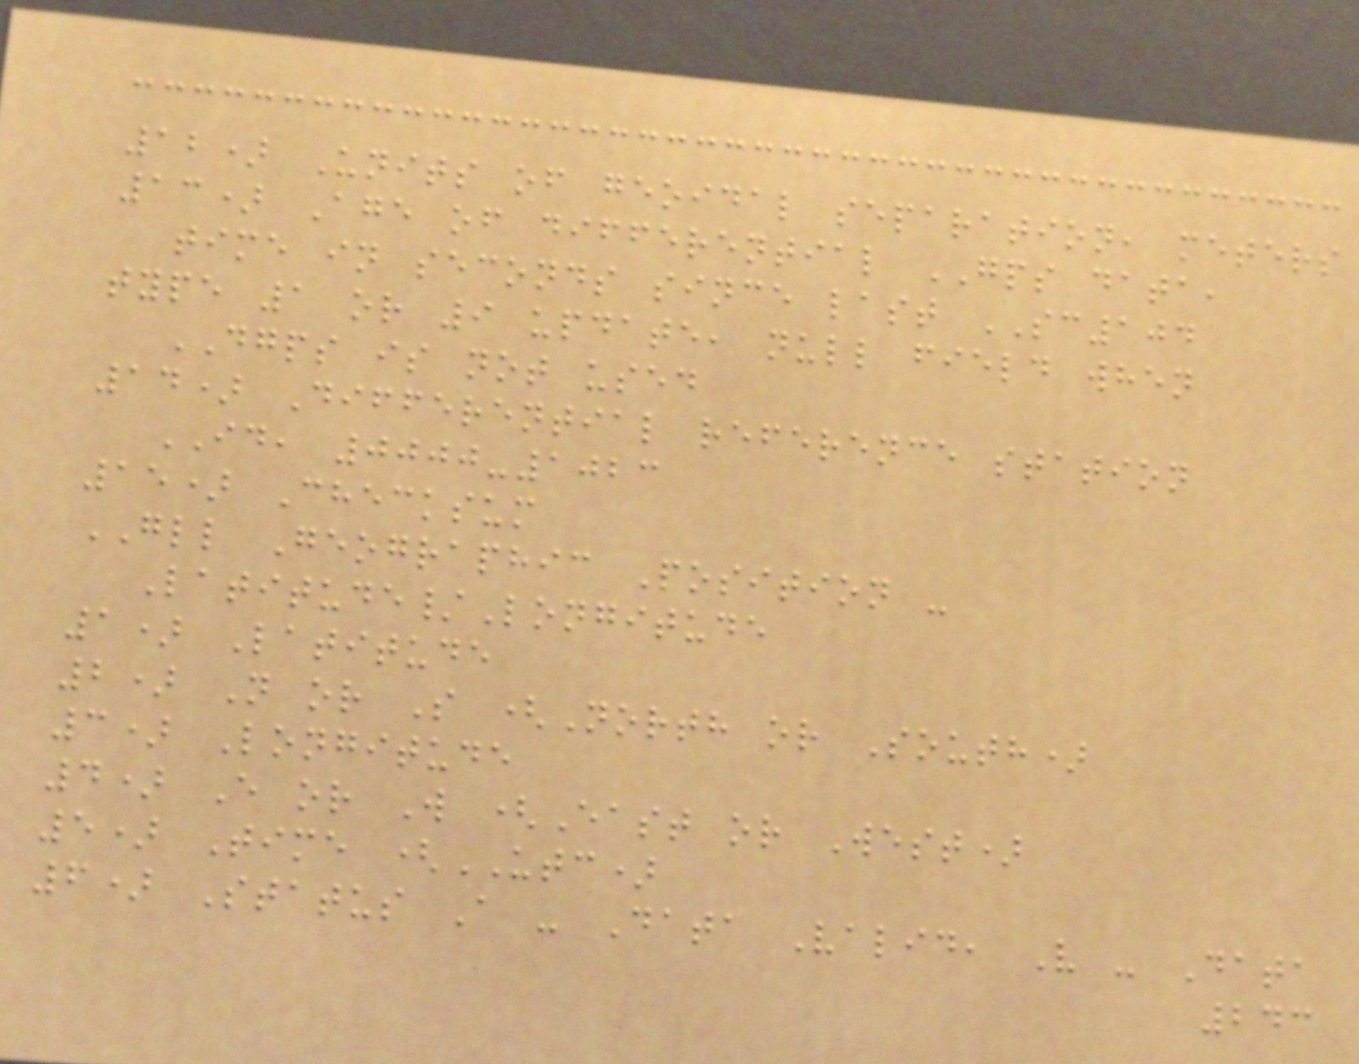12) Units of geoidal separation, meters
13) Age of differential GPS data,
time in seconds since last SC104
type 1 or 9 update, null field when
DGPS is not used
14) Differential reference station
ID, 0000-1023
15) Checksum
GLL Geographic Position -
Latitude/Longitude
1) Latitude
2) N or S (North or South)
3) Longitude
4) E or W (East or West)
5) Time (UTC)
6) Status A - Data Valid, V - Data
243
